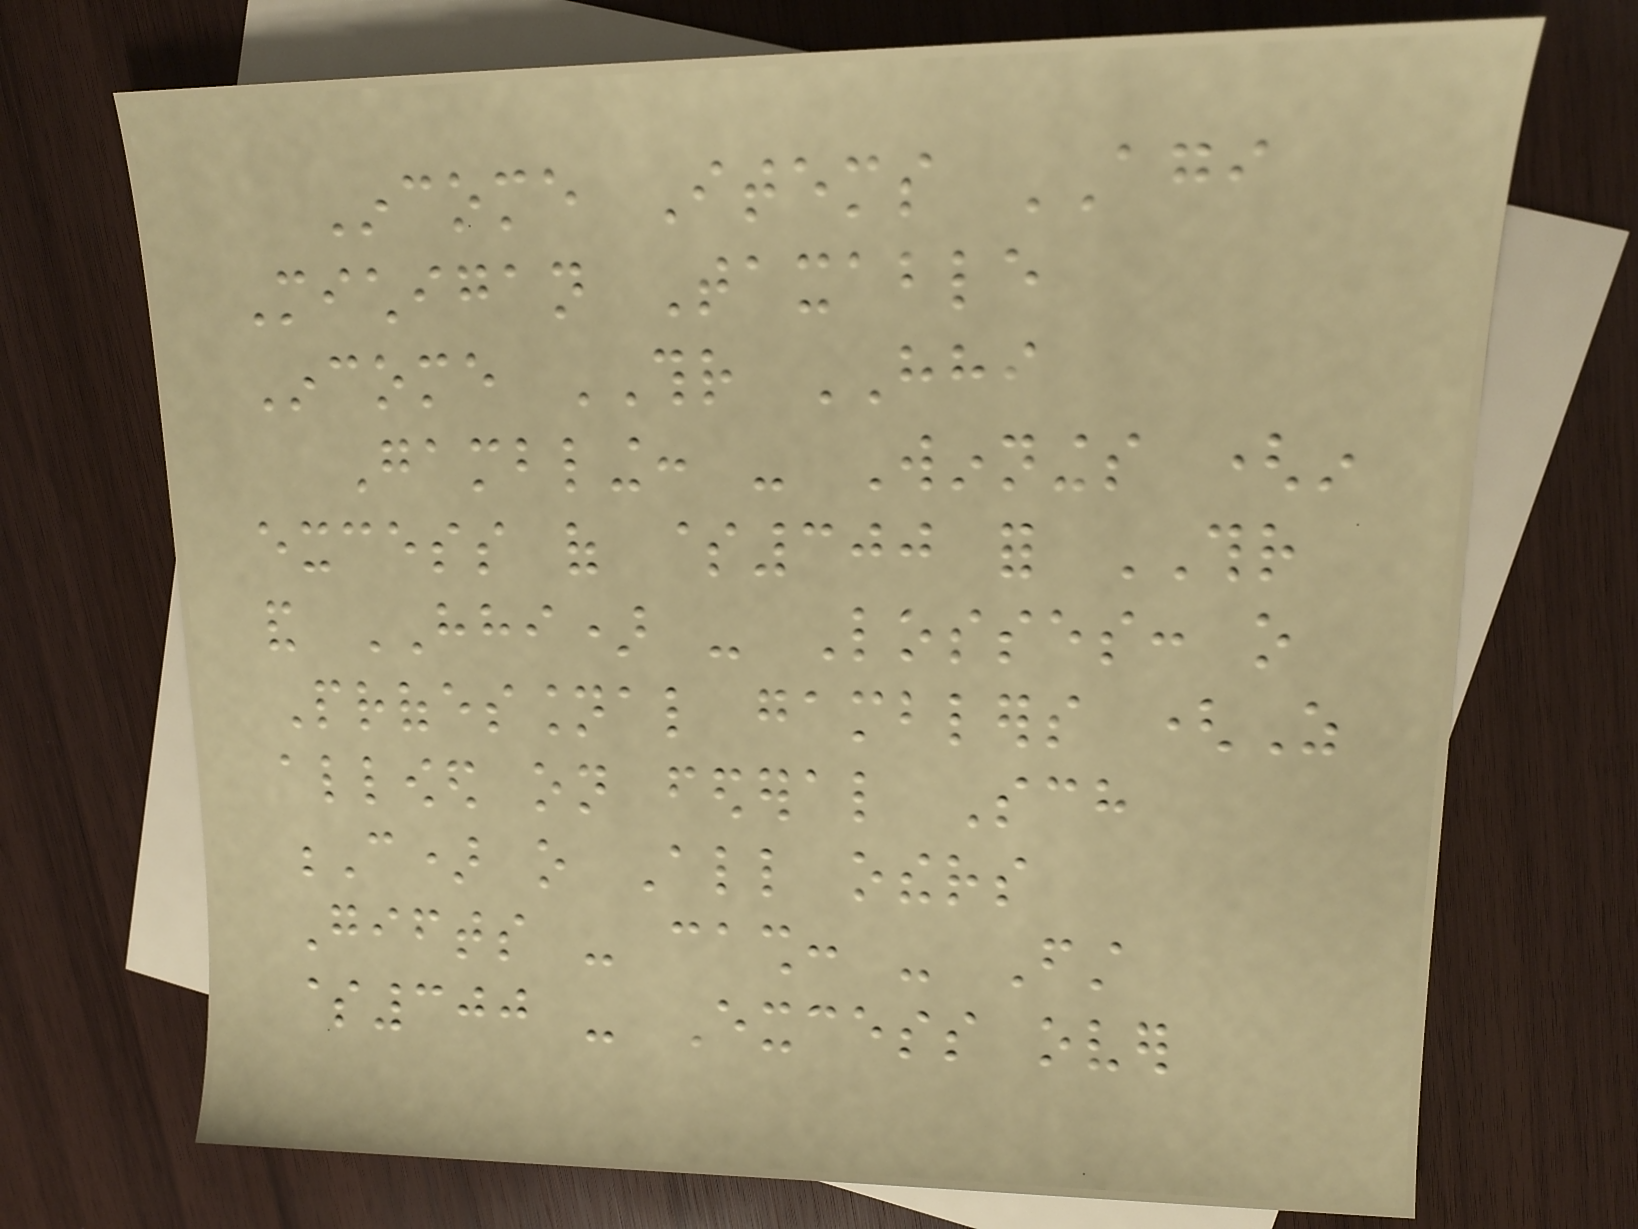Income Items AGI
Michigan Taxable
Income THR HHI
Gambling: - Winnings (in
excess of $300 for THR
and HHI) - Losses: o
Professional gamblers (As
allowed on federal Sch
C) o All others
Gifts - cash: - First
$300 - Excess over
